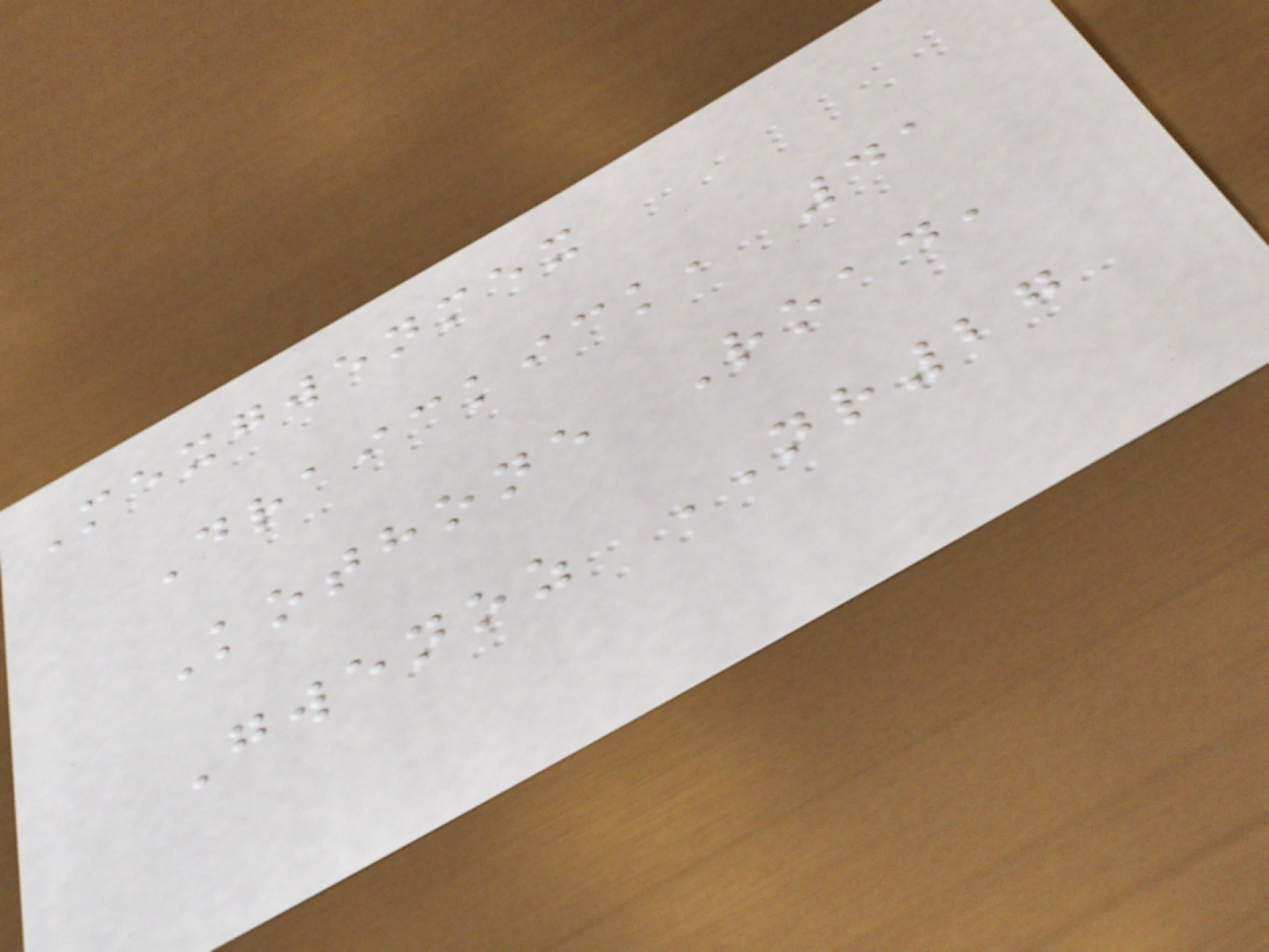Mexgwenmex
Draickick, 41
Kothone Road,
Gwenoz NR27
